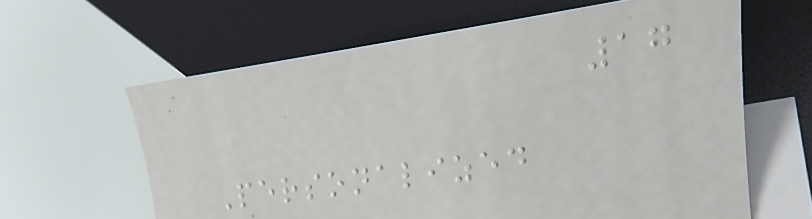17
Personalized
